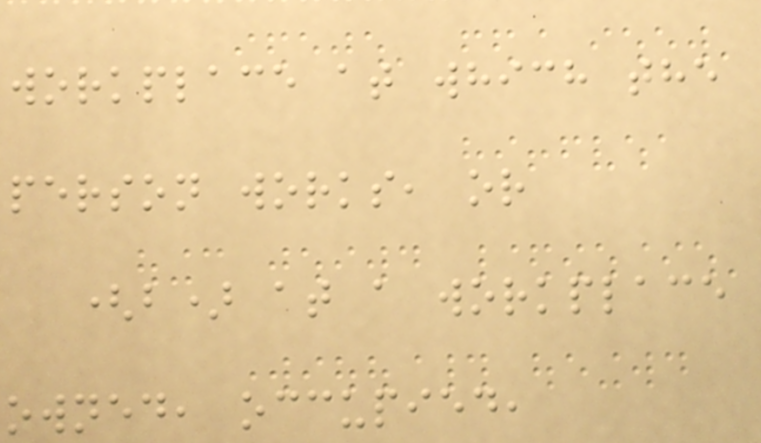workplace at which the
person works, or
(b) at a workplace
owned, occupied,
